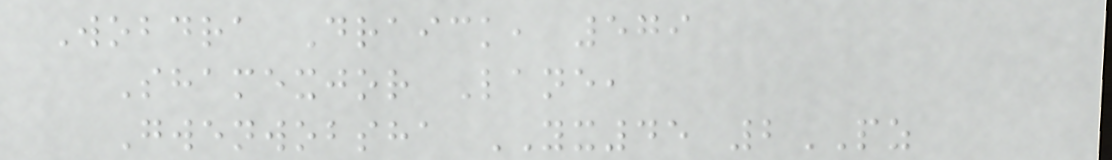Wobdra Draick, 579
Shamexjor Lane,
Gwenwobsha YX45 2PZ
